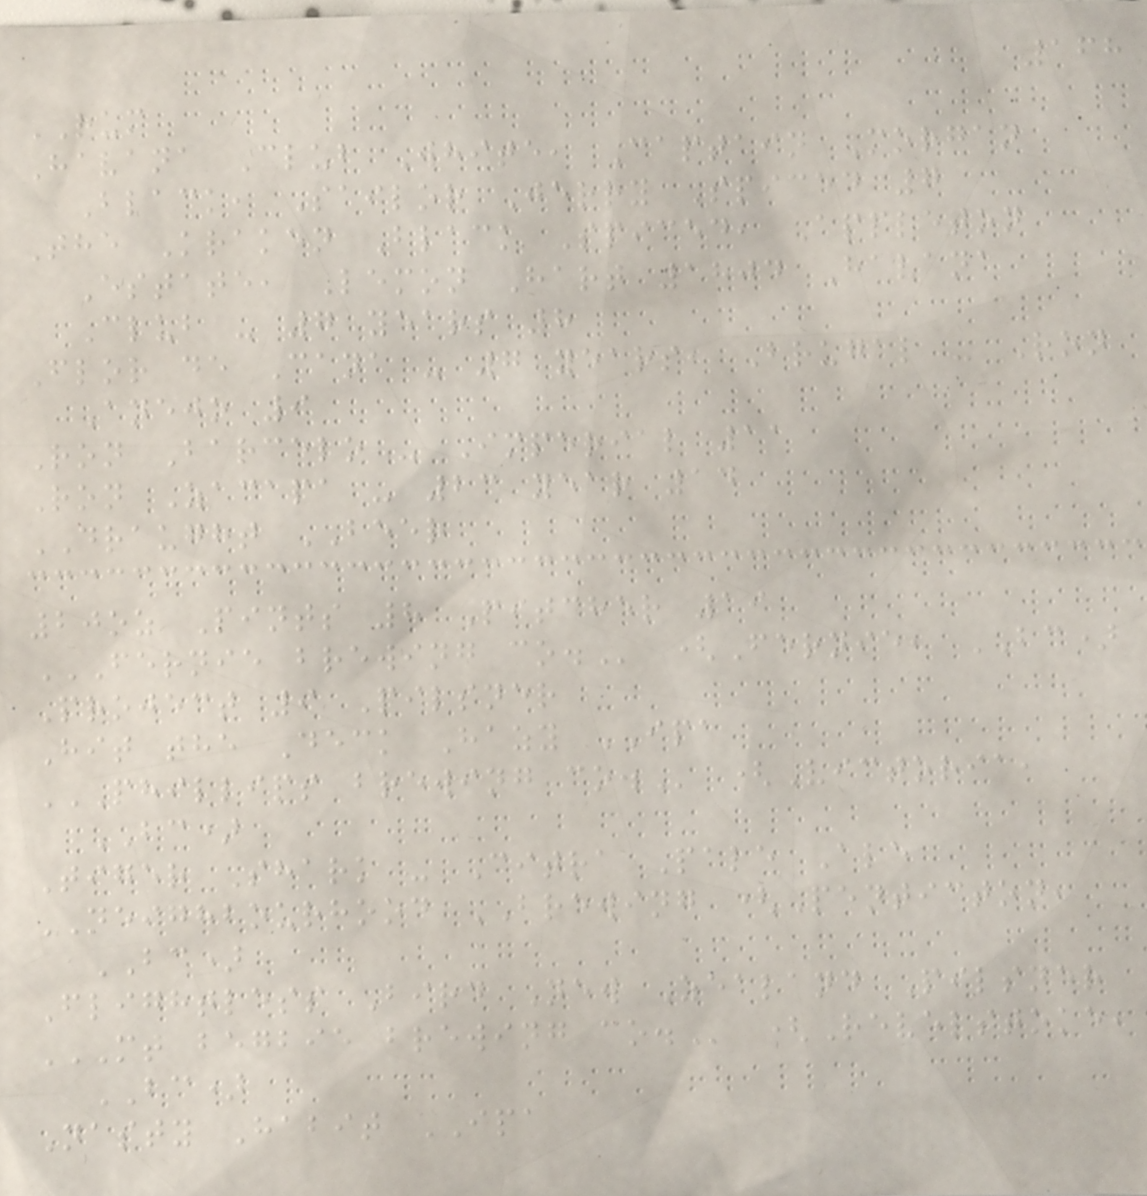168
RUM
Havana Club White, Captain Morgan
Black, Sailor Jerry Spiced 7
The Kraken Black Spiced, Appleton
Estate, Lemon Hart 1804 Havana
Club - 7 years 8
Flor de Cana - 7 years, Brugal - Ron
Anejo 9
Ron Barcelo - Imperial 11
Ron Zacapa - 23 year 14
DRAUGHT BEER
20oz Pints 8 Pitcher 19
FERNIE BREWING CO. (Fernie, BC)
Project 9 Pilsner
Hit the Deck Hazy IPA
PHILLIPS BREWING CO. (Victoria,
BC)
Tiger Shark - Citra Pale Ale
NEIGHBOURHOOD BREWING (Penticton,
BC)
Flightless Bird New Zealand Pilsner
MT BEGBIE BREWING CO. (Revelstoke,
BC)
Nasty Habit IPA
